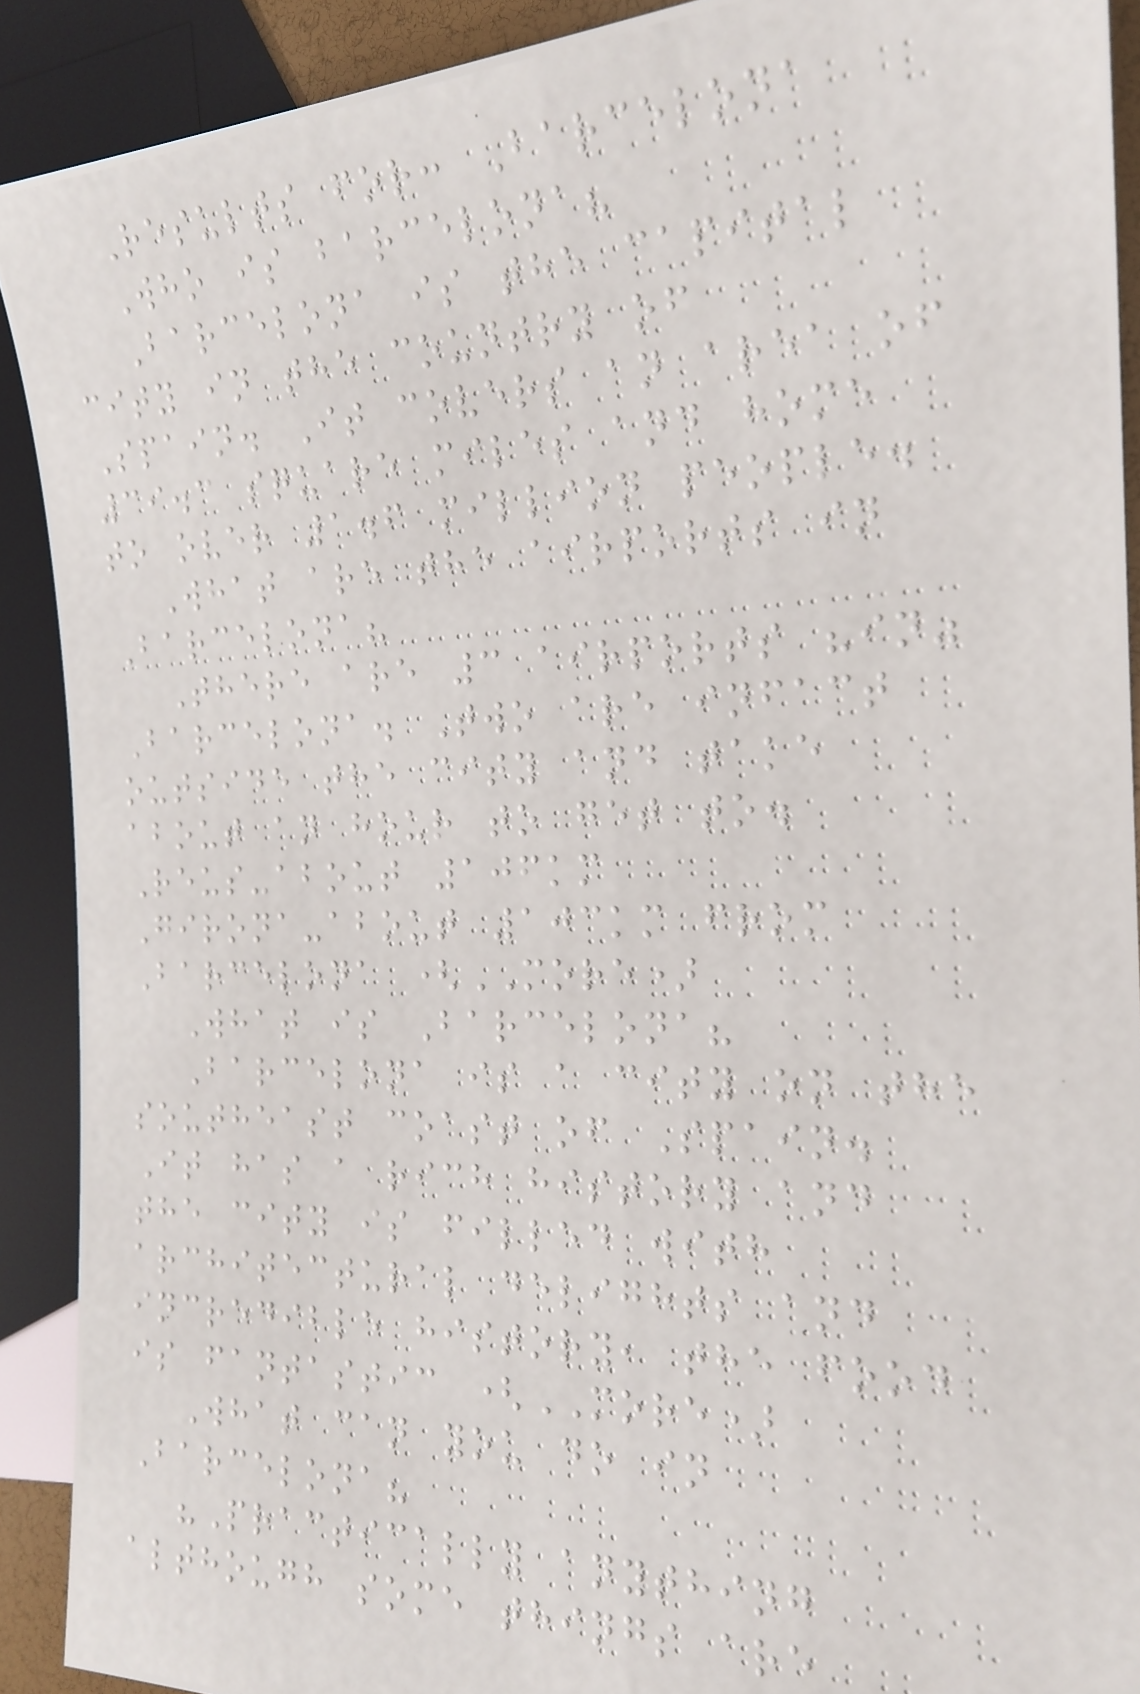Results for: Barcelona
Who is barcelona?
Barcelona is the capital
city in the country of
Spain. It covers an area of
39.3 square miles and home
to over 1.6 million people.
What are the airports in
Barcelona?
There are 3 airports "in"
Barcelona. Two are infact
outside the city and take
about an hour to get to.
Reus-about 106km
Girona-about 103km from
Barcelona (MORE)
What is Barcelona?
Barcelona is a city on the
southeast coast of Spain.
It has a rich history and
the city is filled with
architectural delights and
incredible history, the food
is fantastic (MORE)
What can you do in
Barcelona?
"Practically anything
although some things are
